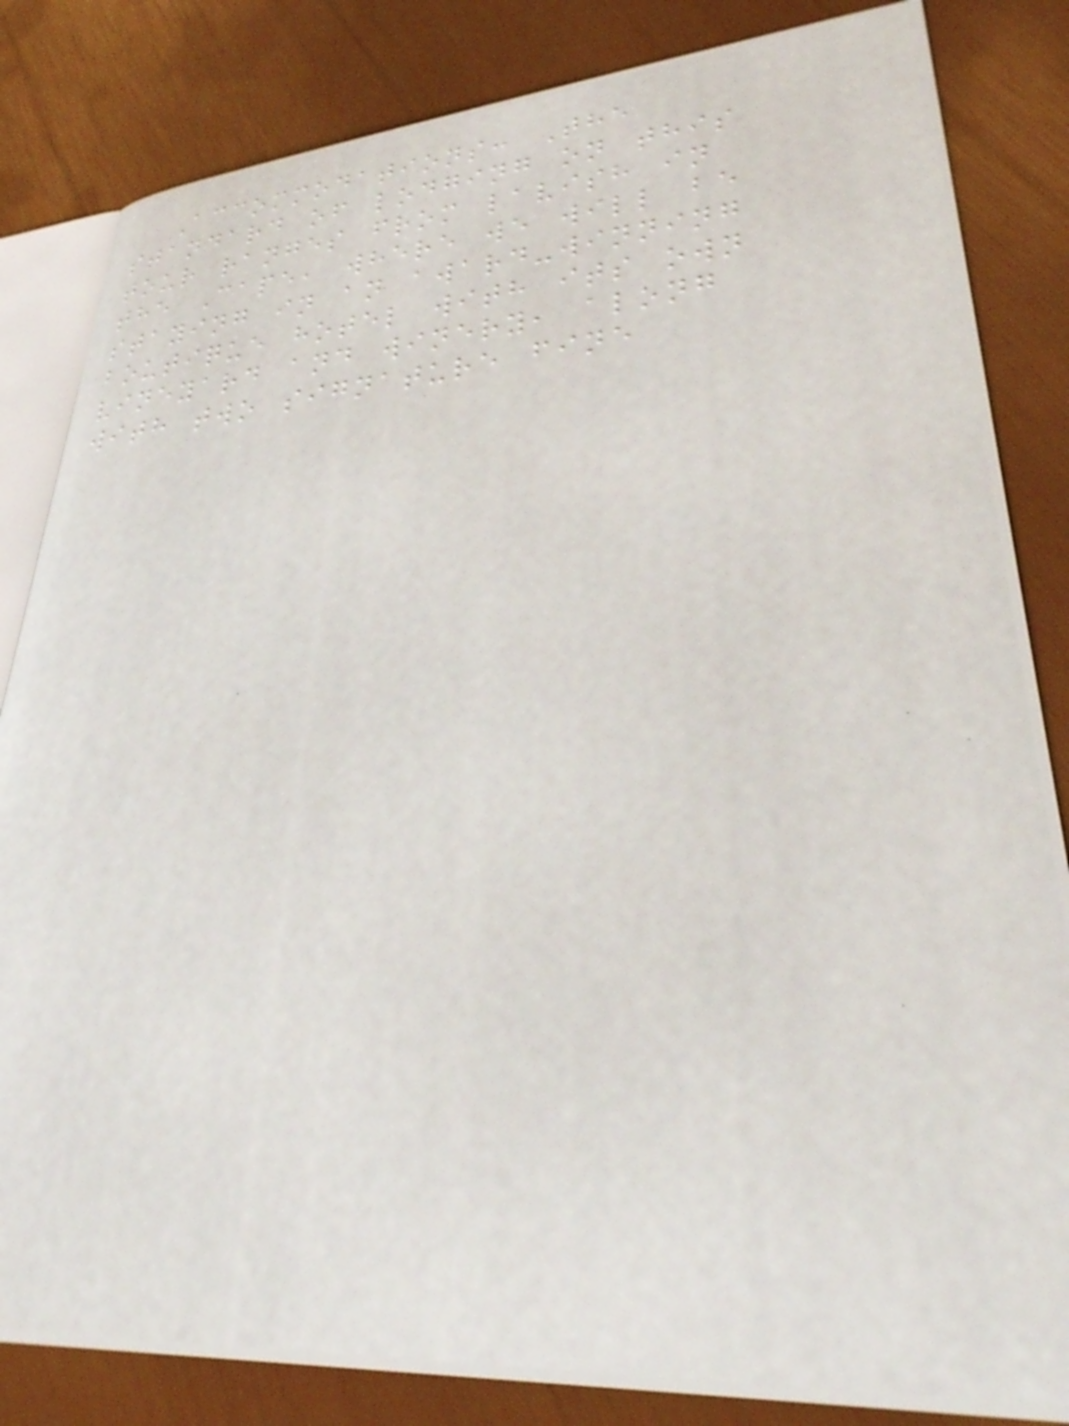Accommodations: The
standard of lodging on this
tour ranges from lavish in
the Cape, where we will be
staying in an award-winning
boutique hotel with its own
vineyard and winery, along
with two signature fine
